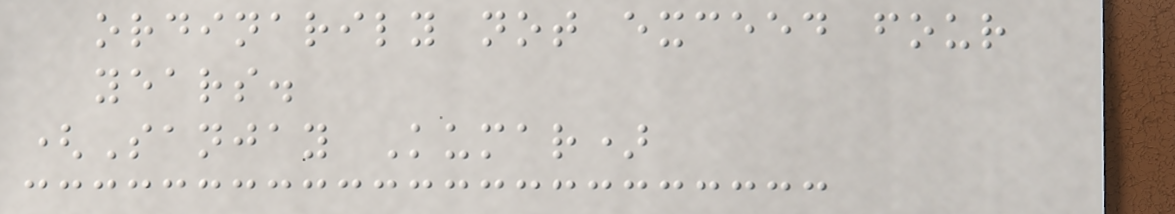ordinarily not exceed four
years.
(Sanjay Kumar)
